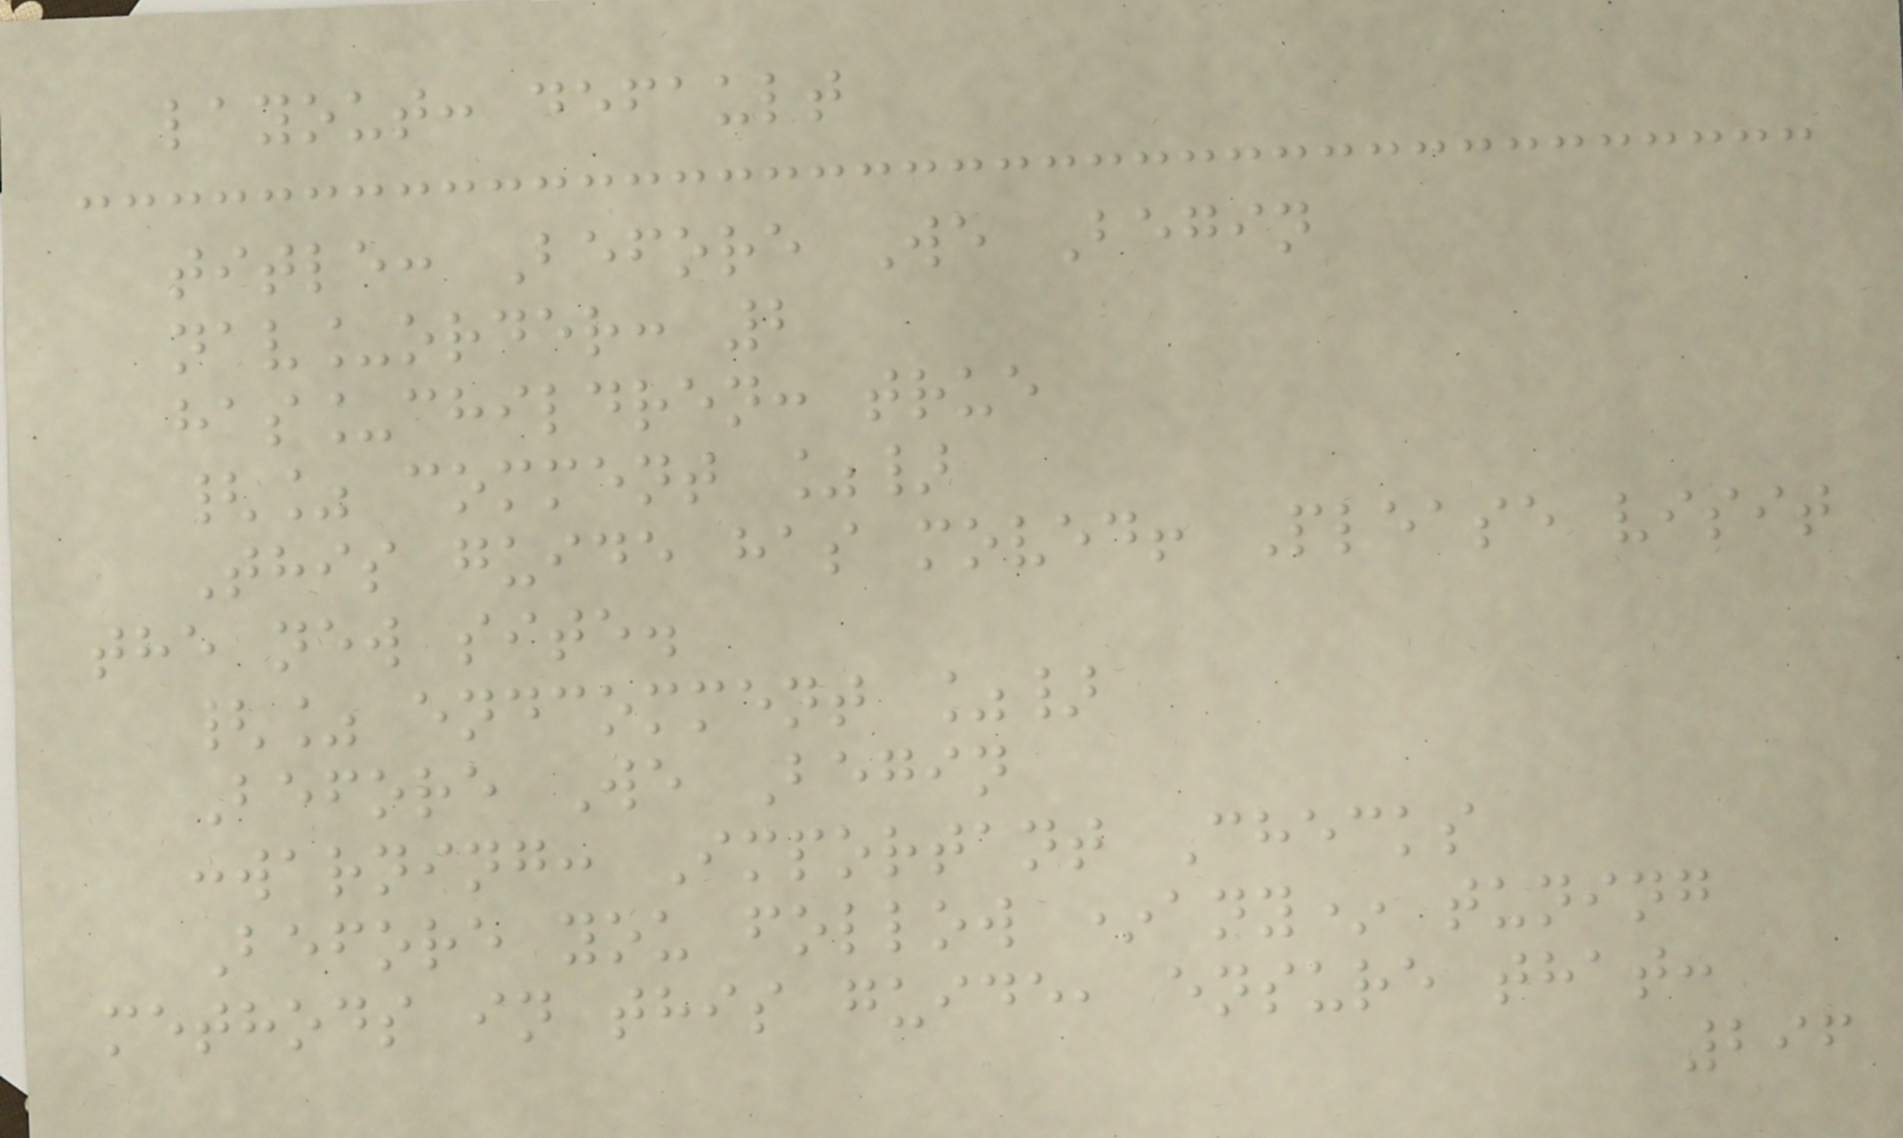layout: default
title: Before We Begin
nav_order: 2
has_children: true
{% comment %}
This guide has moved! Please visit
the new site.
{% endcomment %}
Before We Begin
:warning: Important Checks
Before you follow *any* tuning
methods in this guide, ensure that:
296
